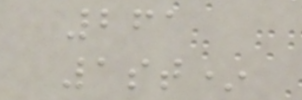261
1st*
